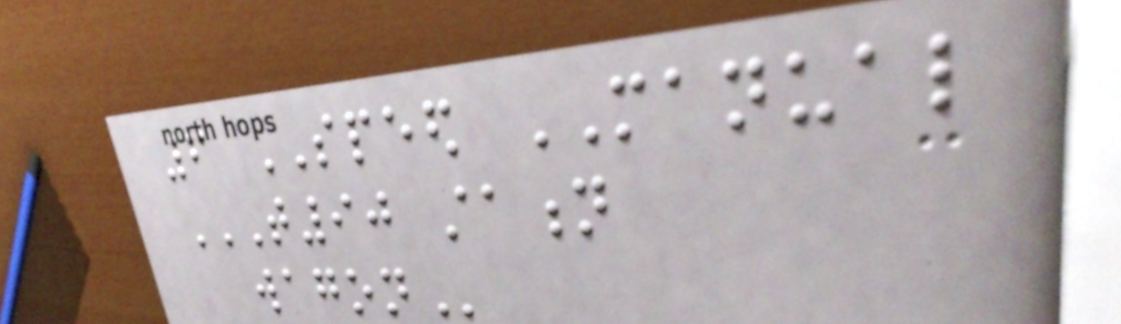6 SPEED MANUAL
T90 STATION
WAGON
